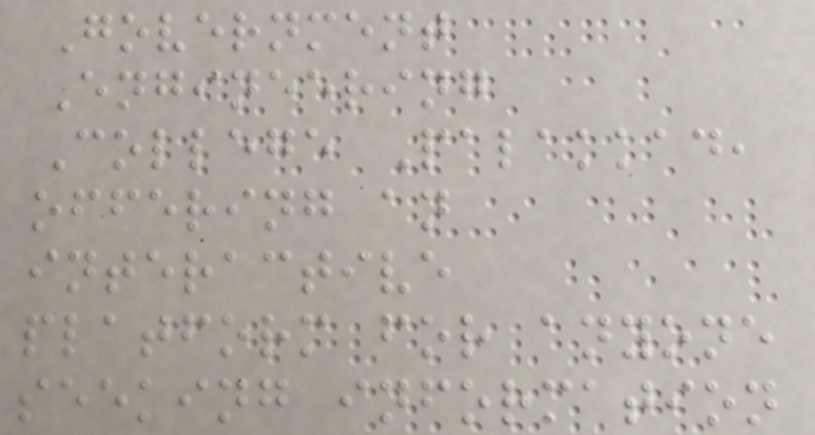Government
Engineering
College Palakkad,
offering an
interactive
platform for anyone
seeking information
